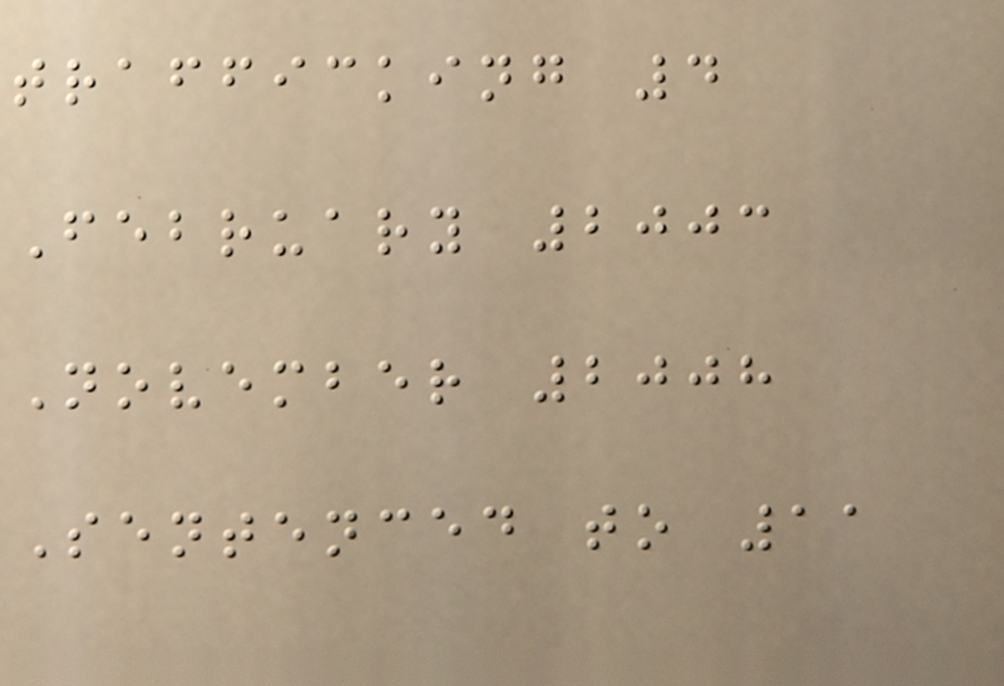trafficking 4
February 2003
November 2008
Sentenced to 11
